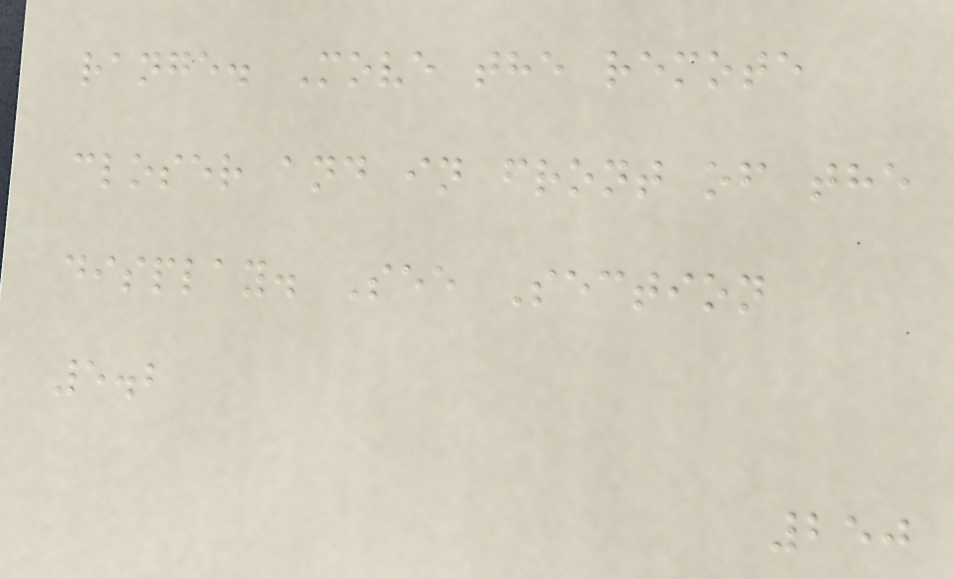range. Move the remote
closer and in front of the
display. See Section
5.2
250
